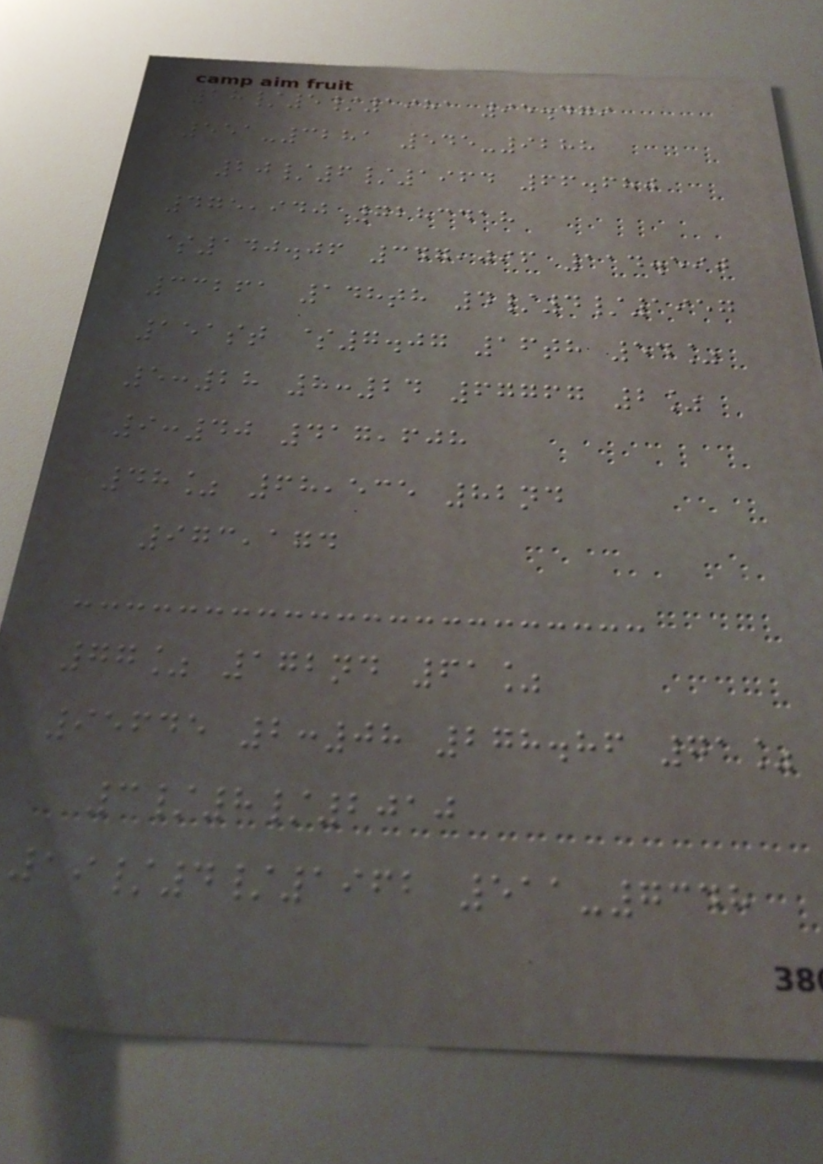18/5/1981 95.479
551-3281 545-9288
20/6/1964 66.680
475,940 7283418
$140.06 347,096 114.590
33261 148th 4/4/1957
151st $7.07 16th 54%
5:28 8:24 67767 2%
9:40 417,608
48% 68,535 82nd
973,174
77% 172nd 61%
95645 2:08 278.86 71%
3/8/2010
19/4/1962 511-7348
